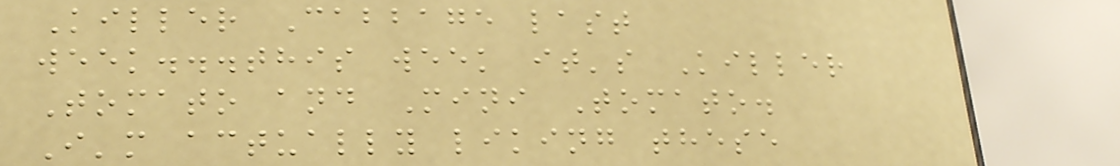Killer Cabbage last
week...this week it's Killer
Tomato and Mini Tomato.
I'm actually liking these
